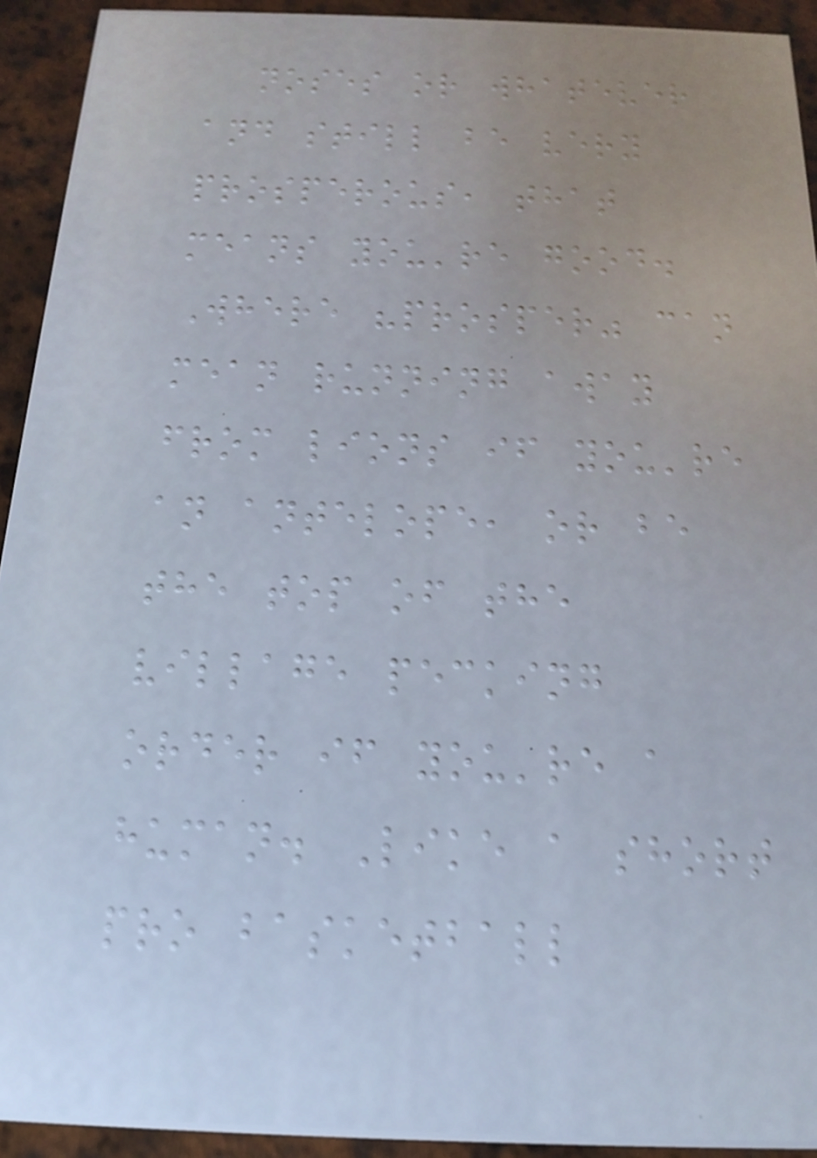noses or whatever
and still be very
prosperous, that
means you're good.
Where "prosper" can
mean running away
from lions if you're
an antelope, or be
the top of the
village pecking
order if you're a
human. Like a short
pro basketball
